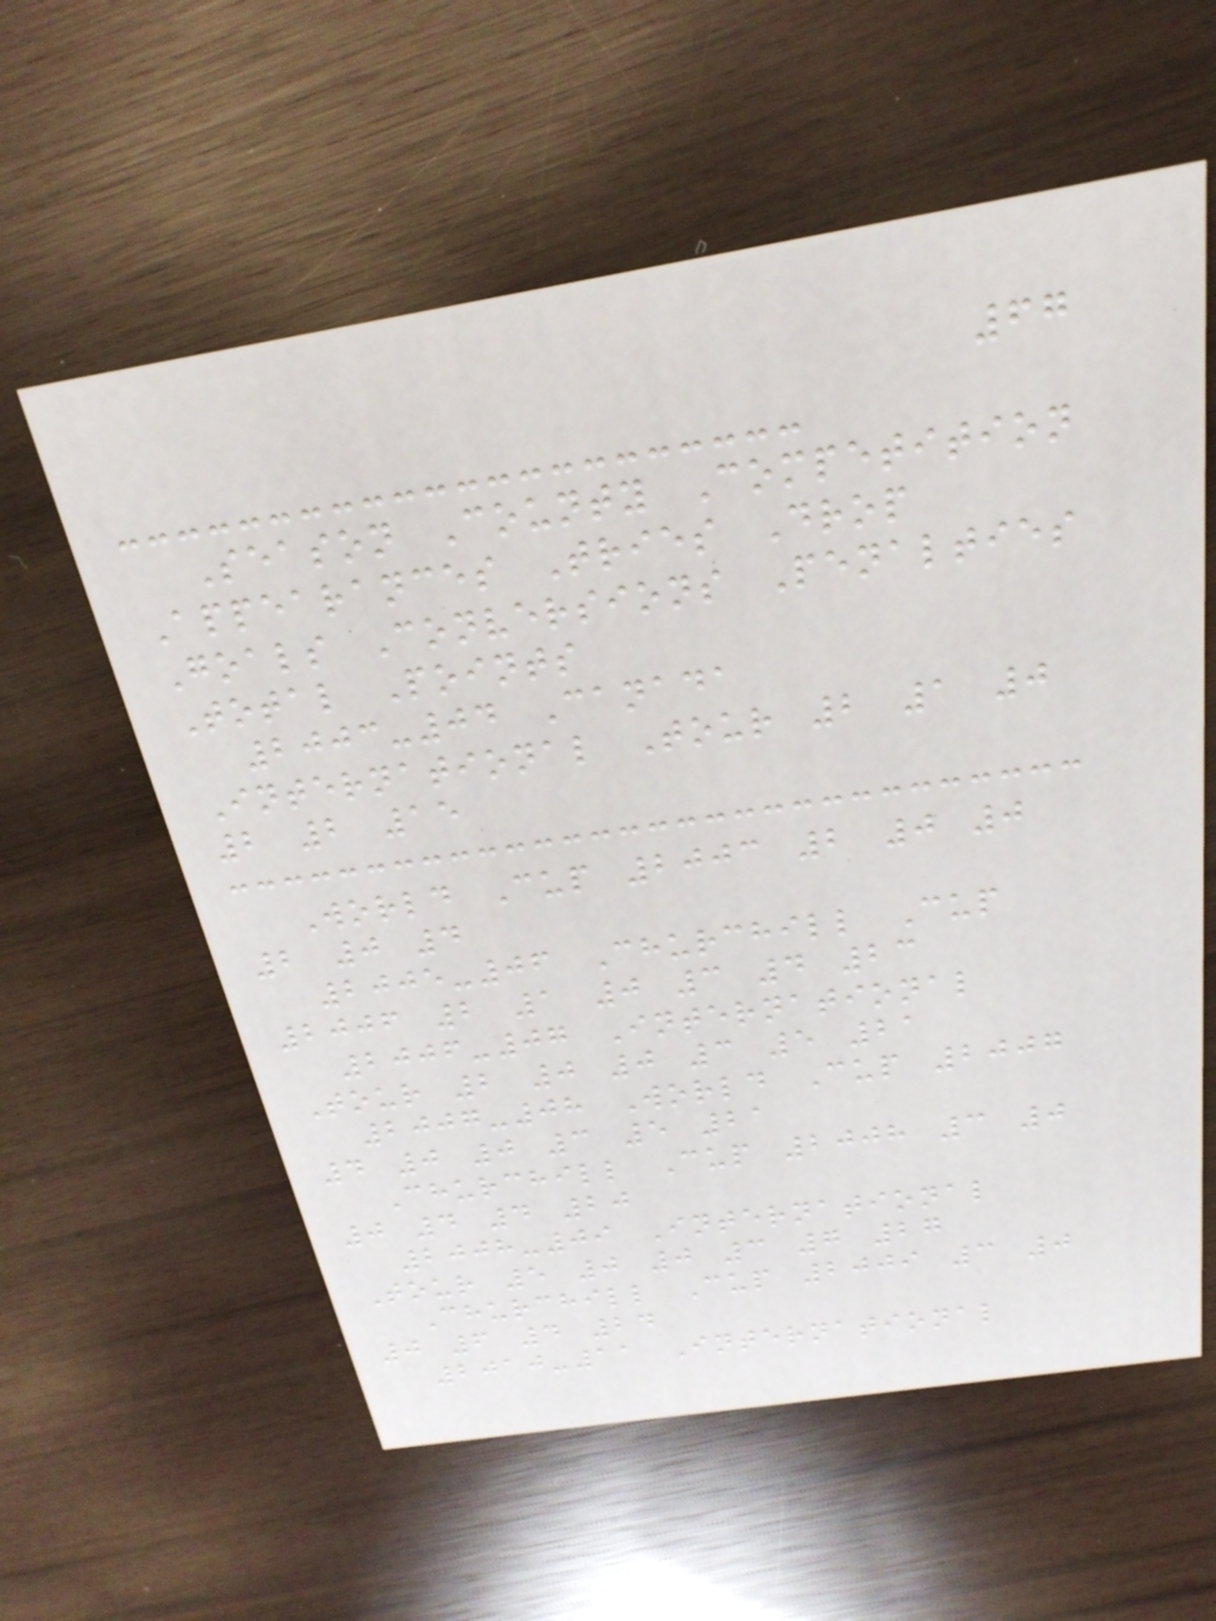67
Season County Competition
Appearances Tries Drop
Goals Conversions Penalties
Total Points
2003-04 Canada
International Tour 2 1 0
2 2 15
World Cup 2003 2 0 0
2 0 4
2005-06 Churchill Cup
2006 2 1 0 3 4 23
2006-07 International
Tour 2 0 0 3 5 21
2007-08 World Cup 2007
4 0 0 3 5 21
Churchill Cup 2008 3 0
0 4 4 20
2008-09 International
Tour 5 0 0 3 7 27
Churchill Cup 2009 3 0
0 6 4 24
2010-11 International
